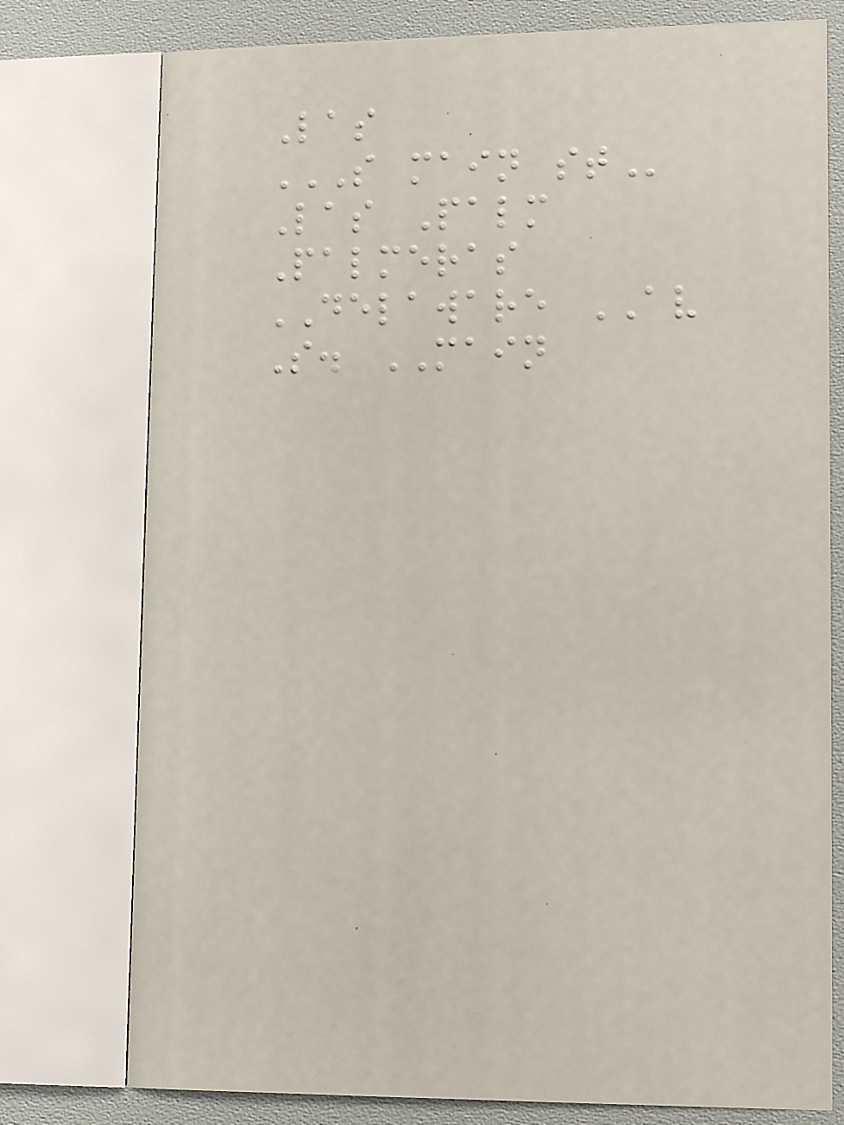Las
S MAIN ST
Las Palm
Palmeras
DELAWARE AV
S. MAIN
